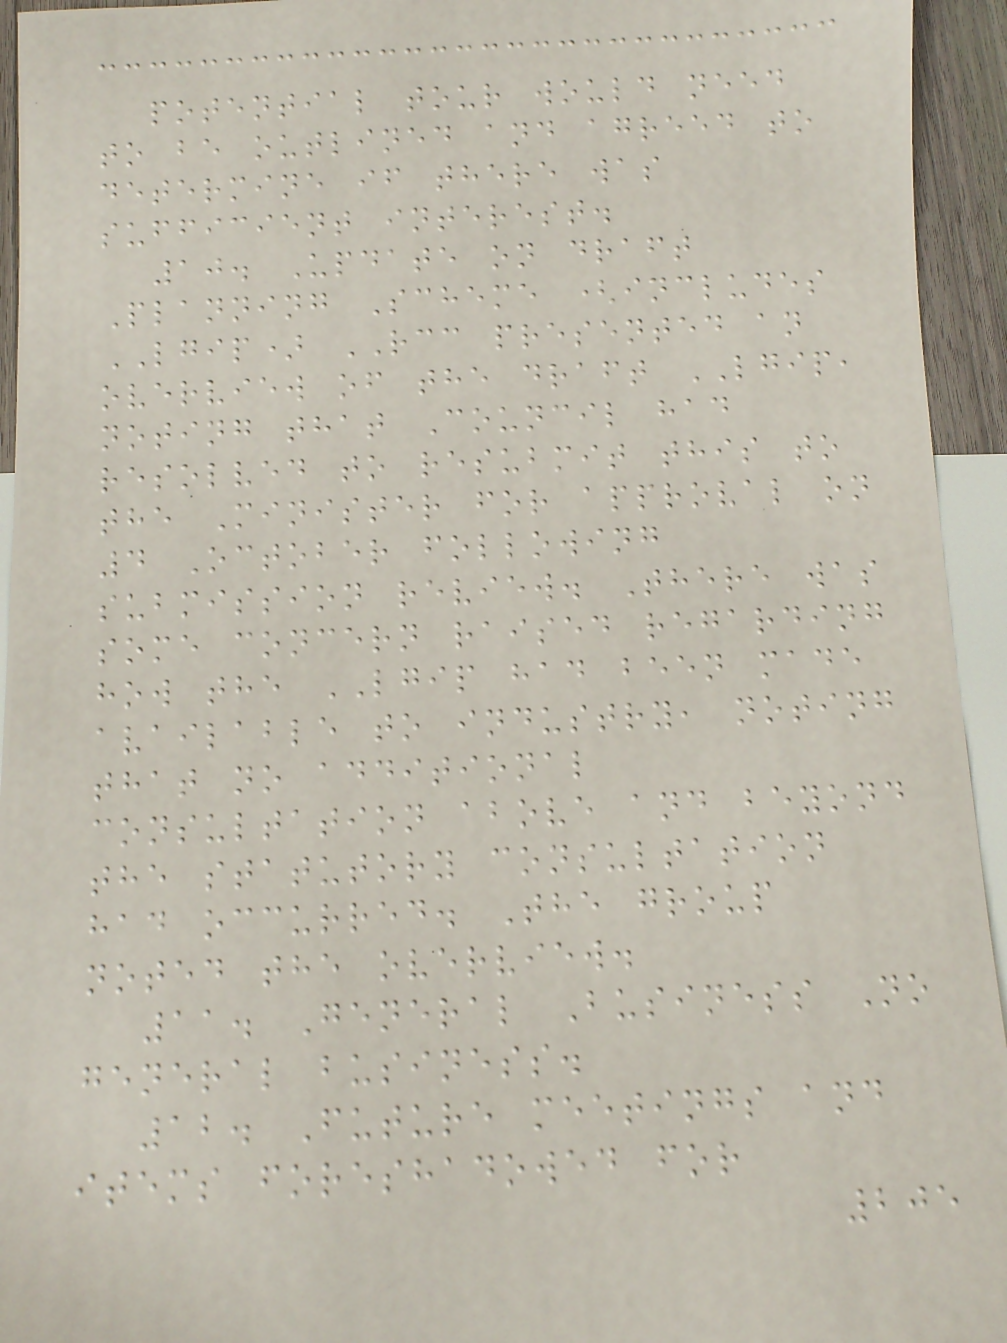potential tour would need
to be outlined and agreed to
determine if there was
sufficient interest.
10. Update on draft
Planning Scheme (includes
LGIP) RCC presented an
overview of the draft LGIP,
noting that Council had
resolved to resubmit this to
the Minister for approval on
4 October following
submission review. There was
some concern raised regarding
how the LGIP had been made
available to industry, noting
that no additional
consultation above and beyond
the statutory consultation
had occurred. The group
noted the overview.
11. General Business No
general business.
12. Future meetings and
items foreshadowed for
205
